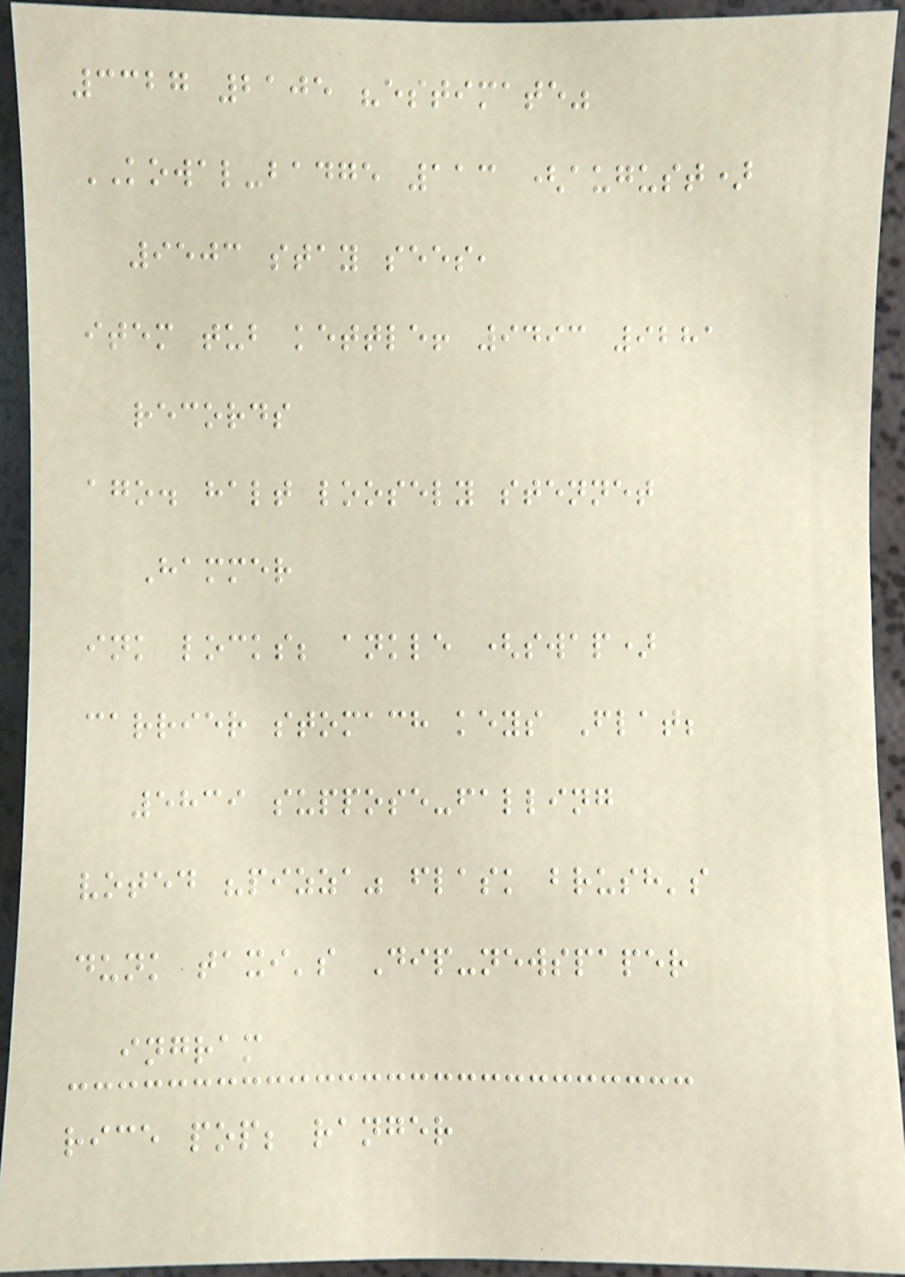3327 2105 "estimate"
KOWAL-badge 113 (august)
9503 stay sees,
item tub kettle! 9493 9281
records
ago. halt loosely stennet
Hammer
ink locks; ankle (swap)
carrier stomach keys Flat;
5839 suppose-falling
voted "pizza" flask brush's
dunk taxi's Dip-newspaper
ingram
rice pop; ranger
